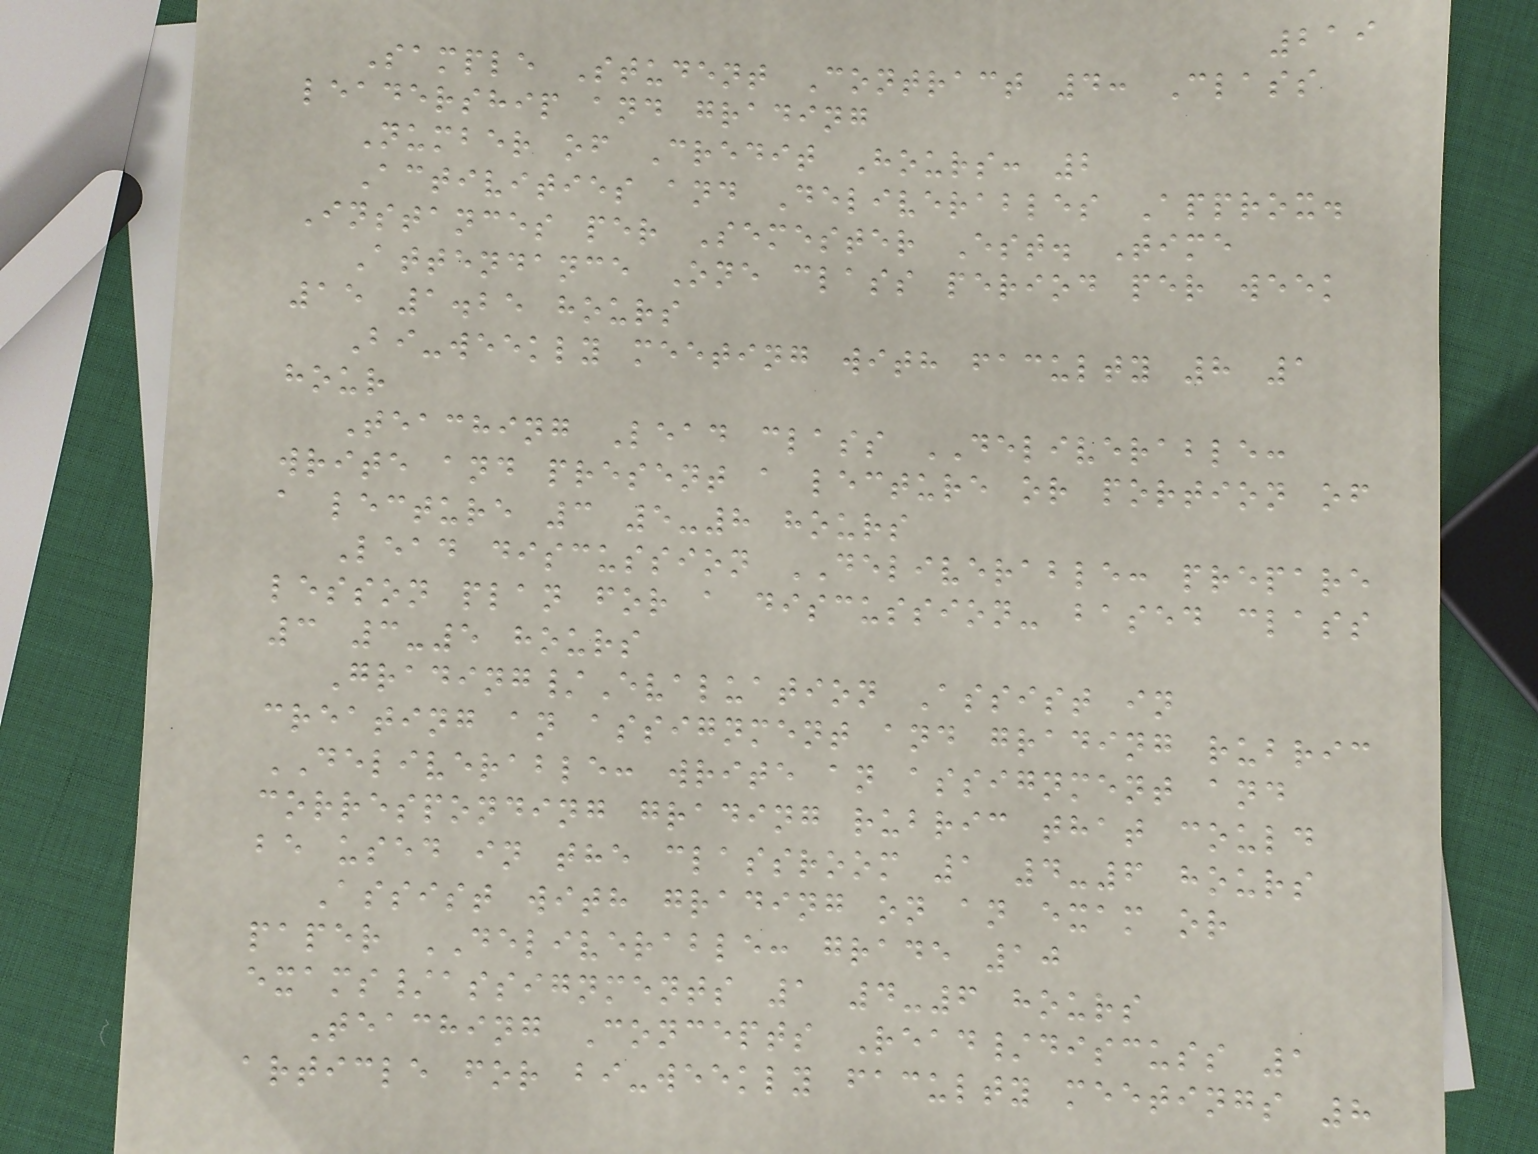219
Sample Student Contract 4: Class
leadership and grading
Number of Credit Hours: 2
Activities and Deliverables Approx.
Instances per Semester Est. Time
Attendance One class period per week
15 1.25 hours
Bi-weekly meeting with faculty 8 1
hour
Teaching Lead class DELIVERABLE:
write and present a lecture or portion of
a lecture 3 5-8 hours
Lead discussion DELIVERABLE: prepare
lesson plan for a discussion- based class
3 3-5 hours
Grading/Evaluation Assist in
creating an assignment and grading rubric
DELIVERABLE: write an assignment and
corresponding grading rubric that could
be used in the classroom 1 4-6 hours
Assist with grading on an exam or
paper DELIVERABLE: grade 10
exams/assignments 1 4-6 hours
Teaching Concepts Read/discuss 1
article for bi-weekly faculty meetings 8
